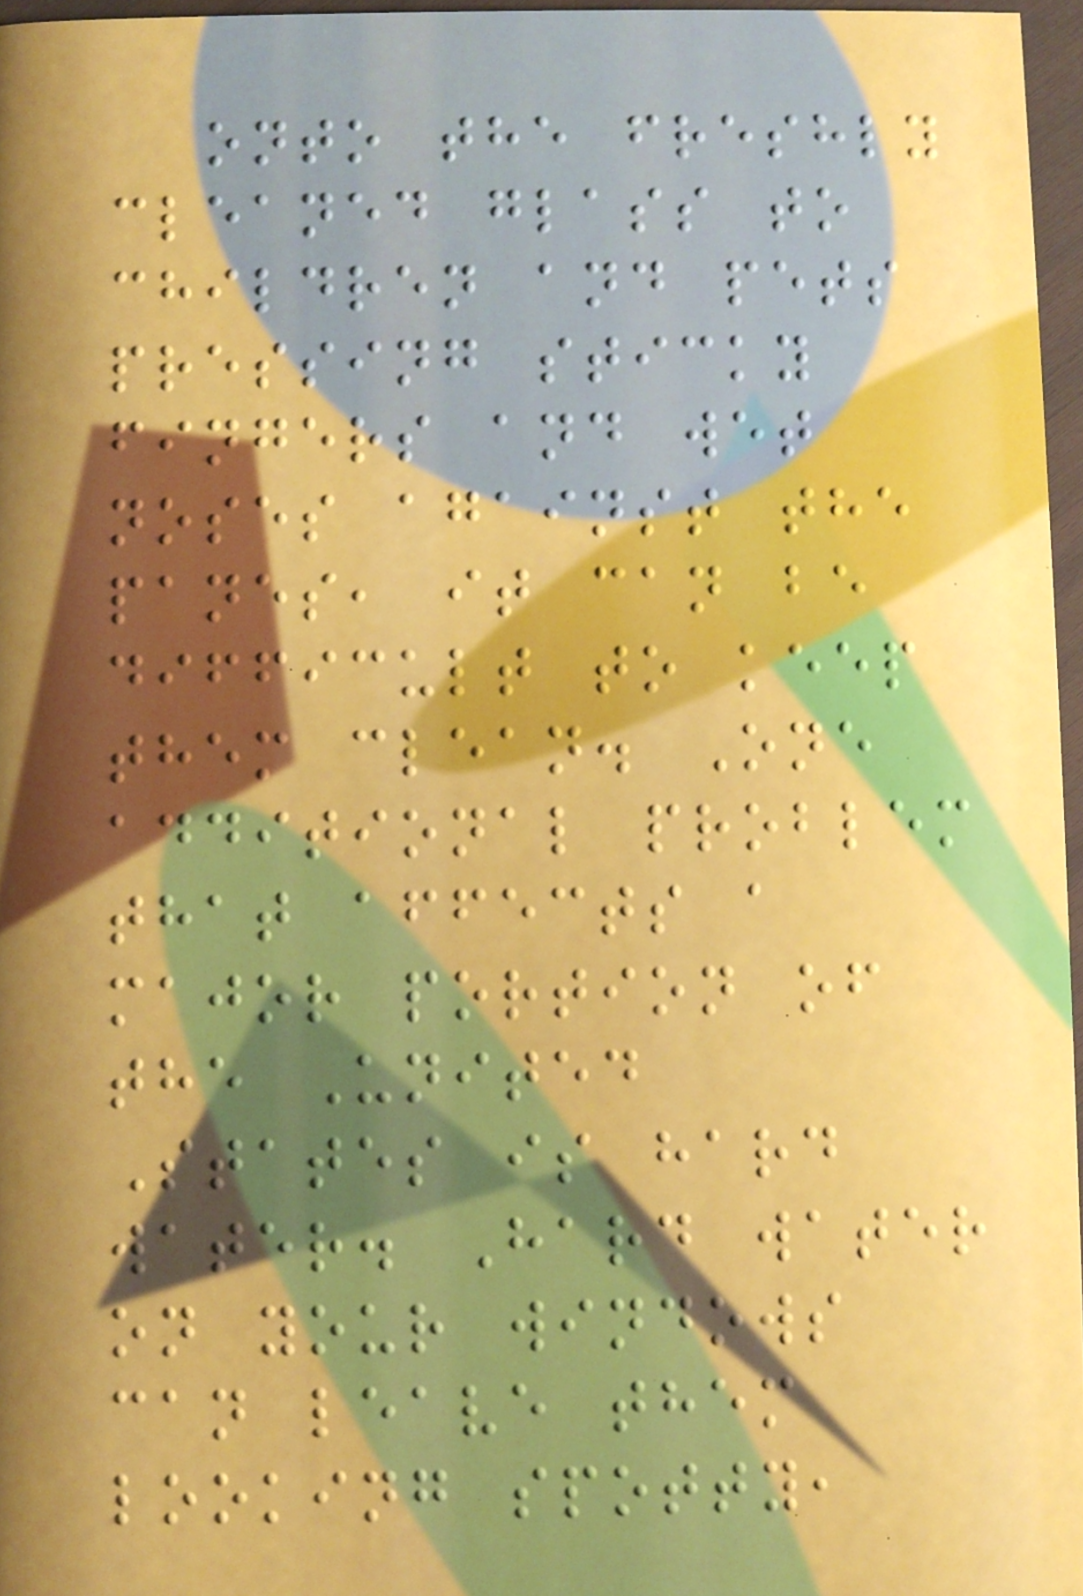onto the freshly
cleaned glass to
children and pets
pressing sticky
fingers and wet
noses against the
panes, it can be
difficult to keep
them clean. One
additional problem
that affects a
major portion of
the United
States is hard
water. Hard water
on your windows
can leave them
looking spotty,
